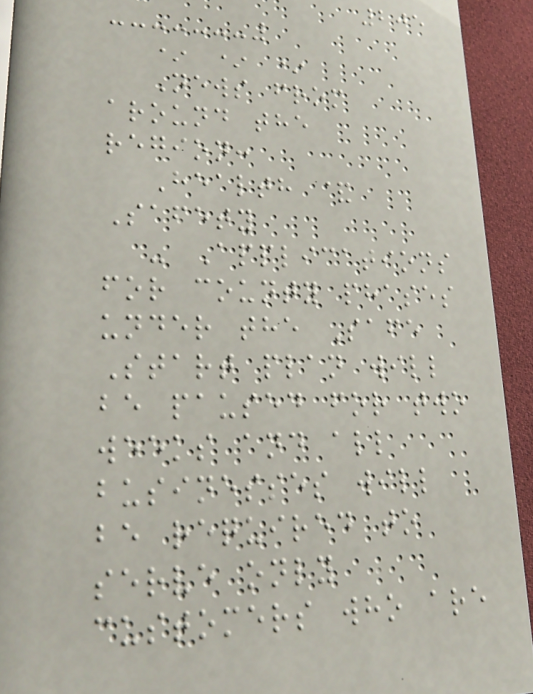205
* * *
News from
around the
region:
Health &
Safety
- Applications
for county phases
under the Safe
Start plan will
be paused for two
weeks and all
businesses will
be required to
serve only
customers who are
